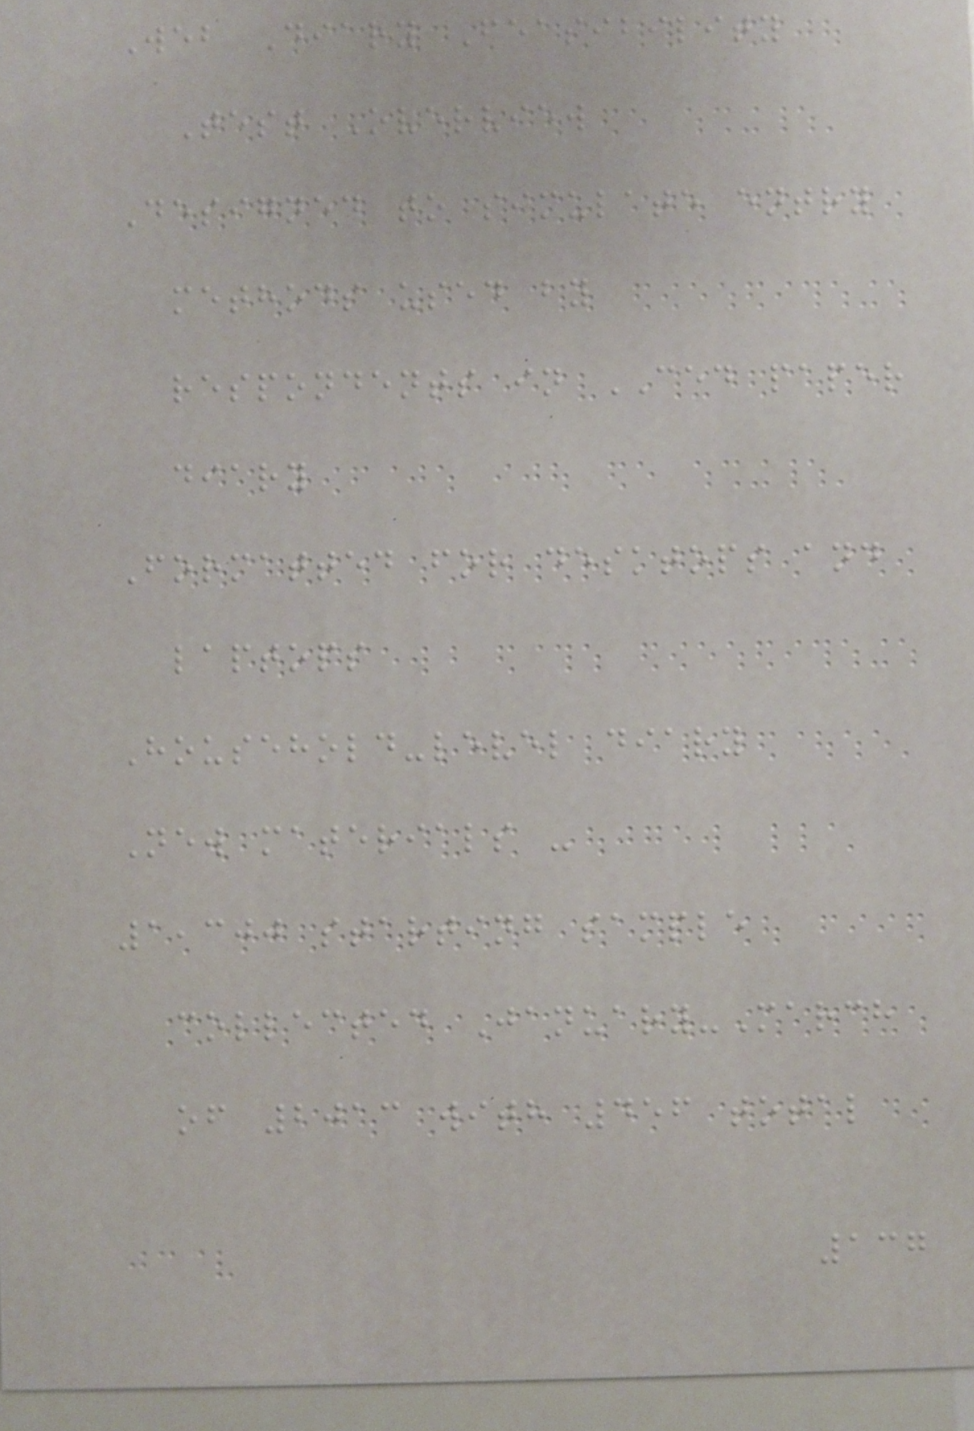Web Diary Feasibility
Test Overview
Designed to simulate entry
methods used by
respondents in CED paper
diary
Formatted for desktops and
laptops
Household-level diary
New materials -
1,300 starting sample
collected January-March
of 2013 with 456 total
137
